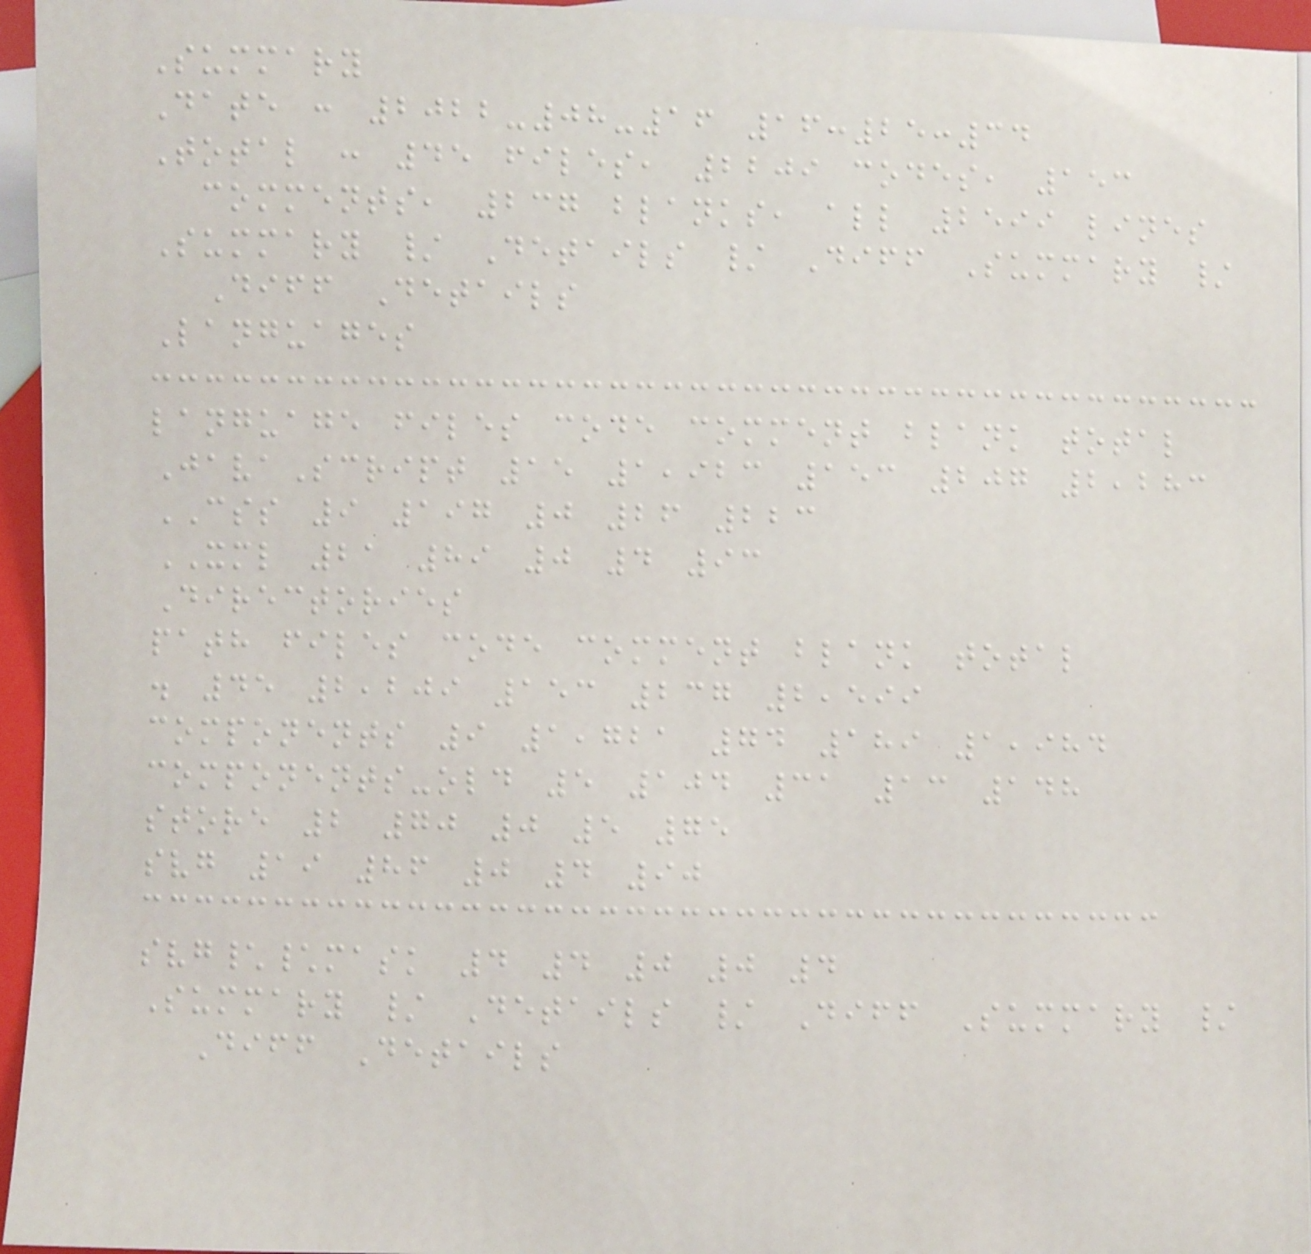Summary
Date : 2022-08-16 16:25:34
Total : 45 files, 2209 codes, 153
comments, 237 blanks, all 2599 lines
Summary / Details / Diff Summary /
Diff Details
Languages
language files code comment blank total
JavaScript 15 1,923 153 207 2,283
CSS 9 197 0 26 223
XML 21 89 0 4 93
Directories
path files code comment blank total
. 45 2,209 153 237 2,599
components 9 1,721 74 189 1,984
components-old 5 104 31 13 148
store 2 70 0 5 75
svg 19 86 0 4 90
svg\\mask 4 4 0 0 4
Summary / Details / Diff Summary /
Diff Details
